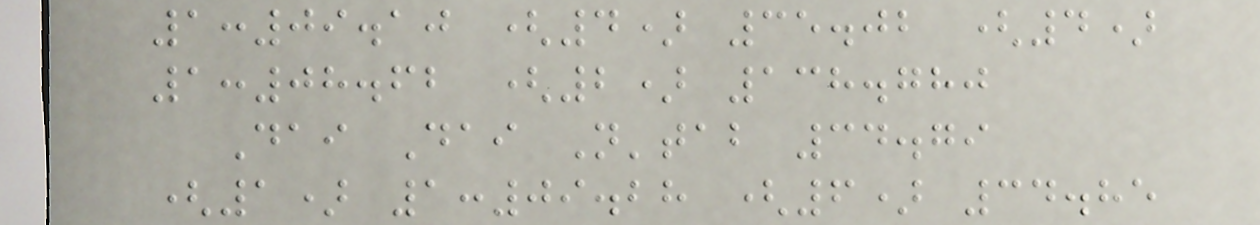1:09.10 (4) 35.02 (4)
1:08.62 (2) 138.780
Dai Dai N'tab 34.79
(1) 1:09.28 (6) 34.85
